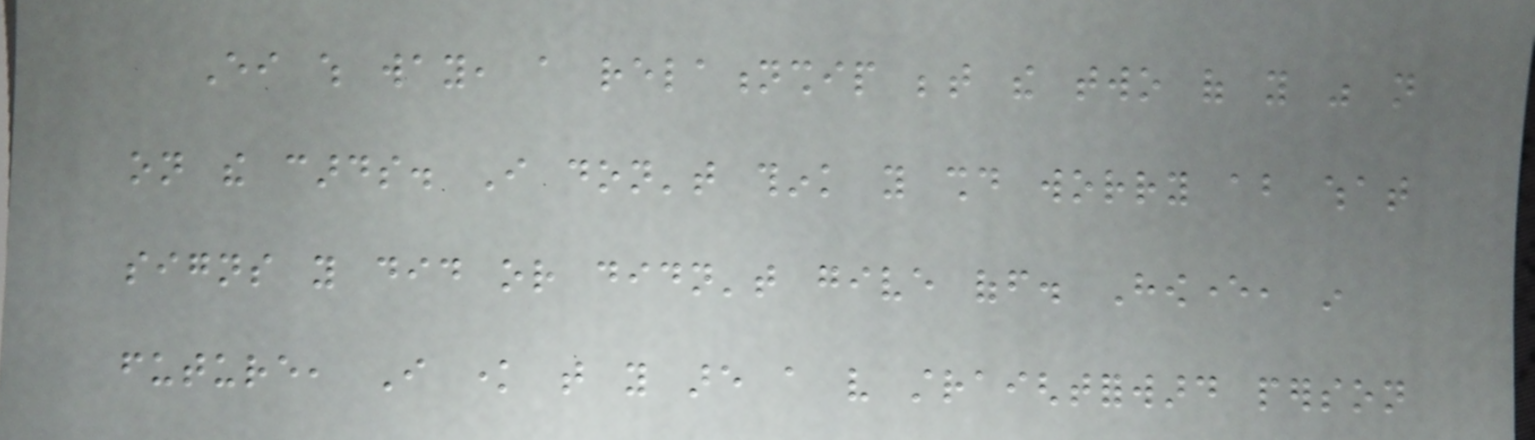Either which way, a relationship between the two of you was not
on the cards. I don't think you should worry about what
signs you did or didn't give off. However, in
future, I know that you are a very straightforward person
